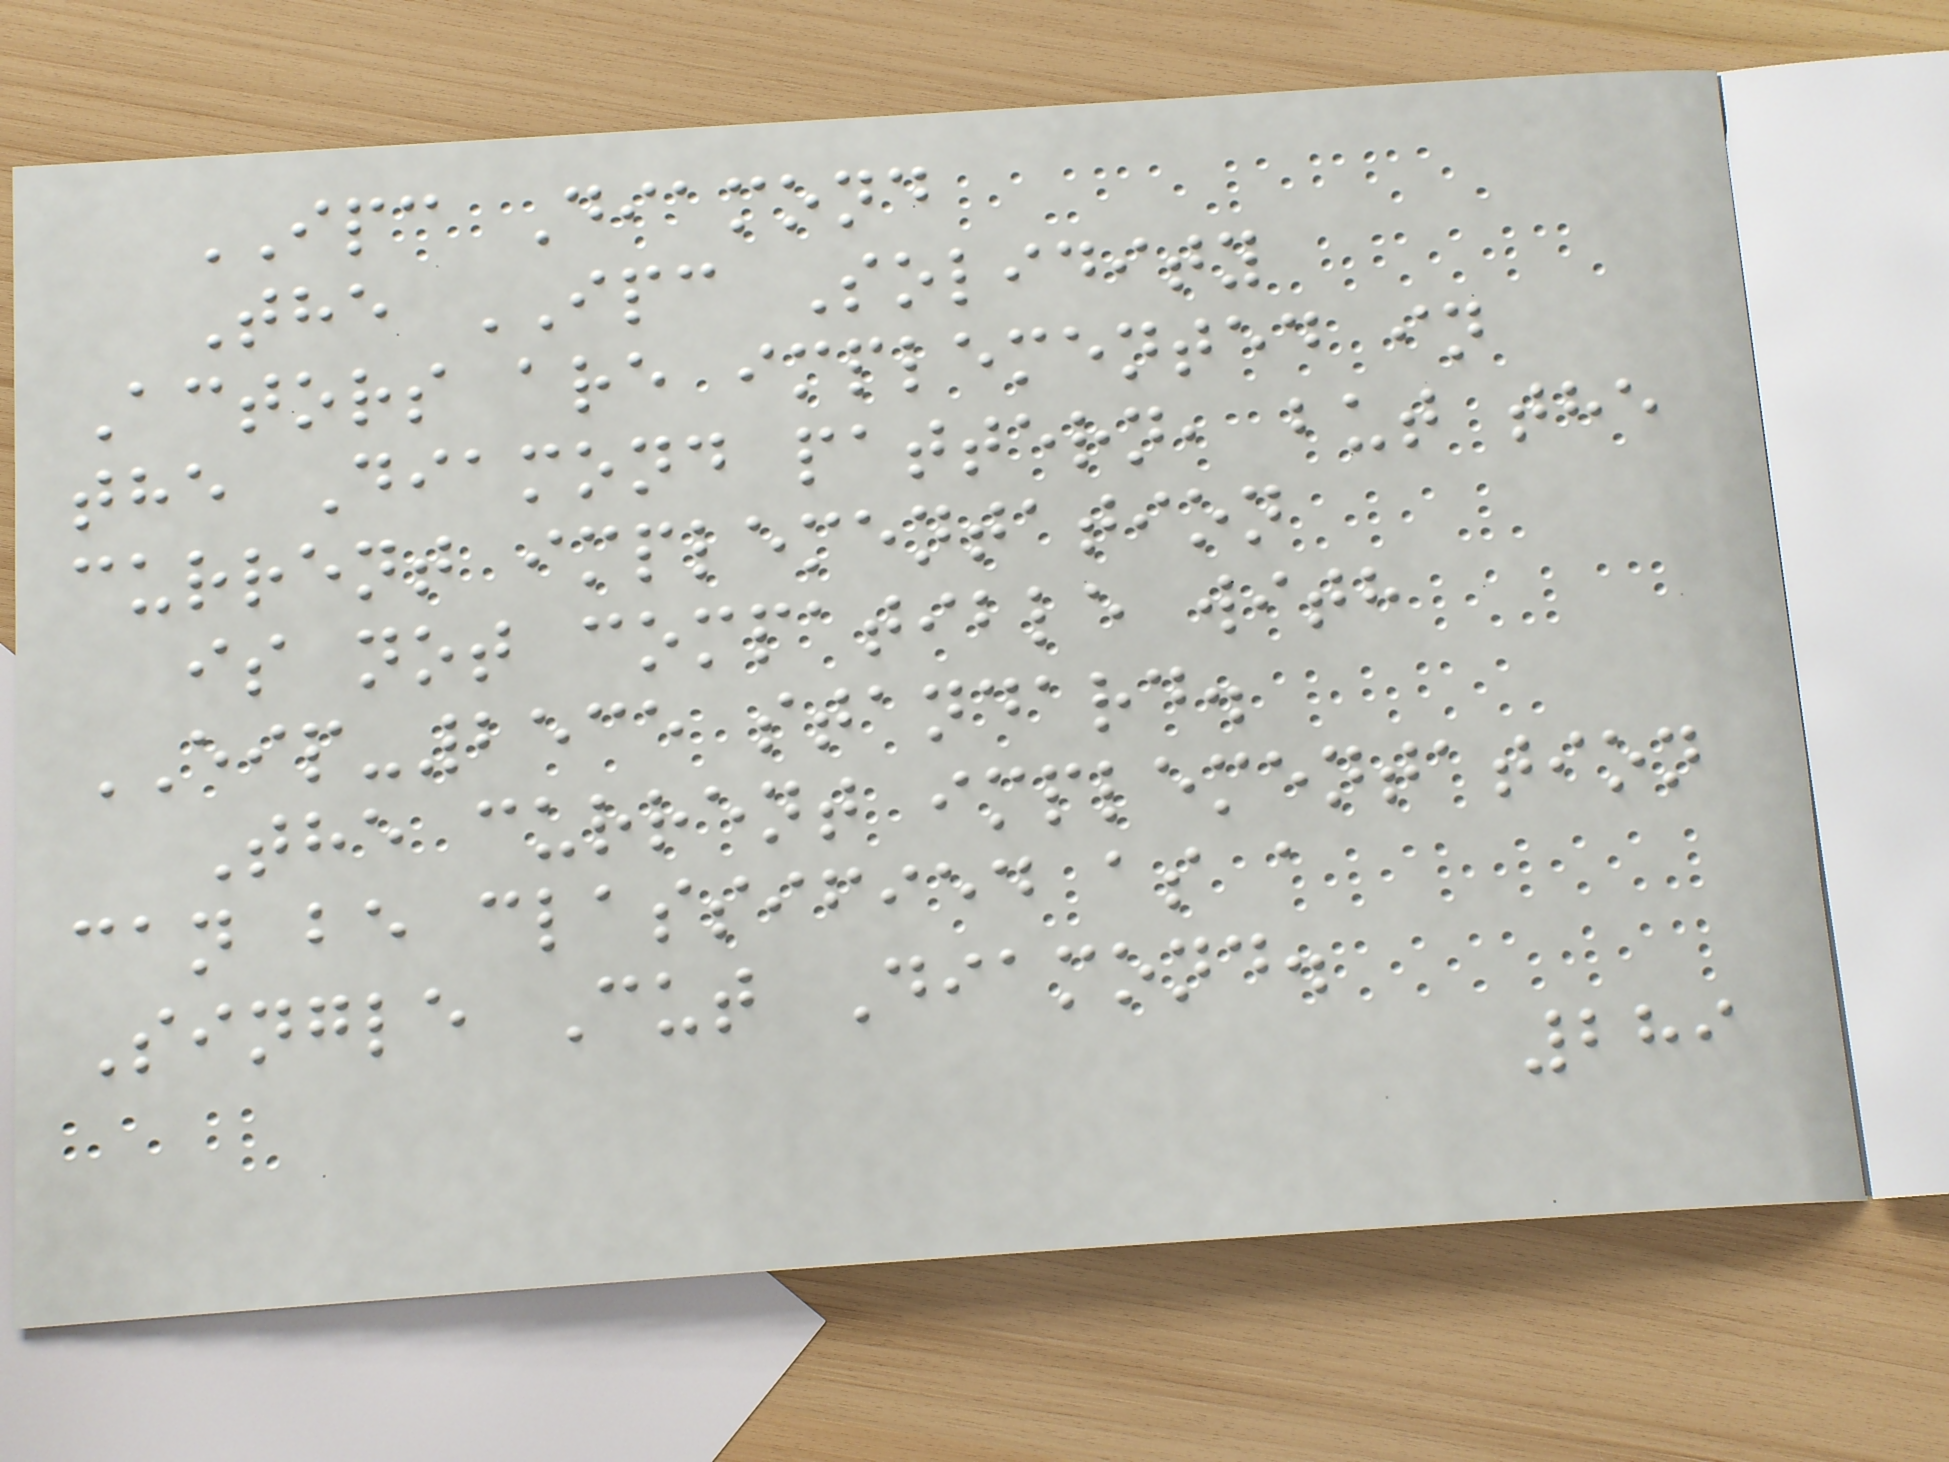IPC Diamond
The IPC Solidity
Actors are implemented in
the Diamond pattern, but the
current implementation
is not compatible with
EIP-2535 standard.
The current implementation
can be classified as a
Single Cut Diamond.
289
